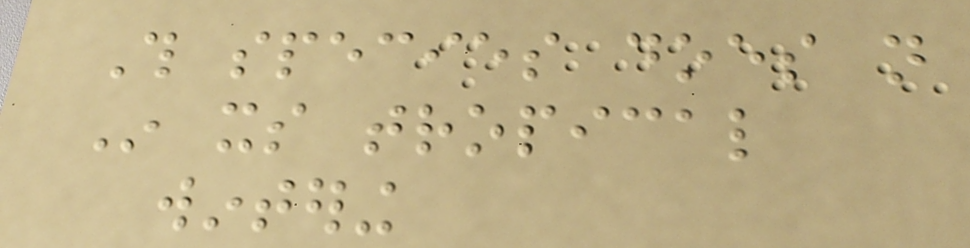This species does not
In its tropical
wintering
